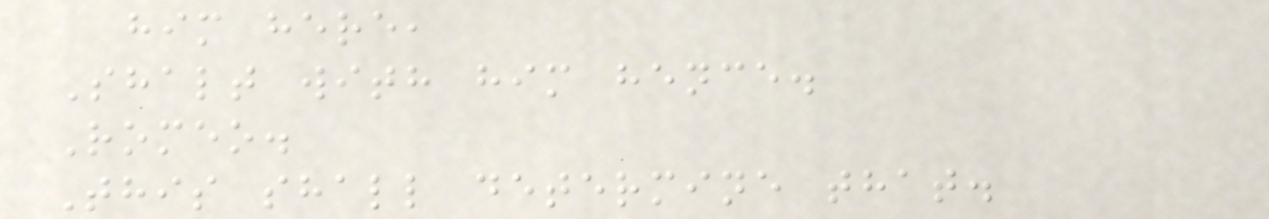him here,
Shalt with him hence.
Romeo.
This shall determine that.
